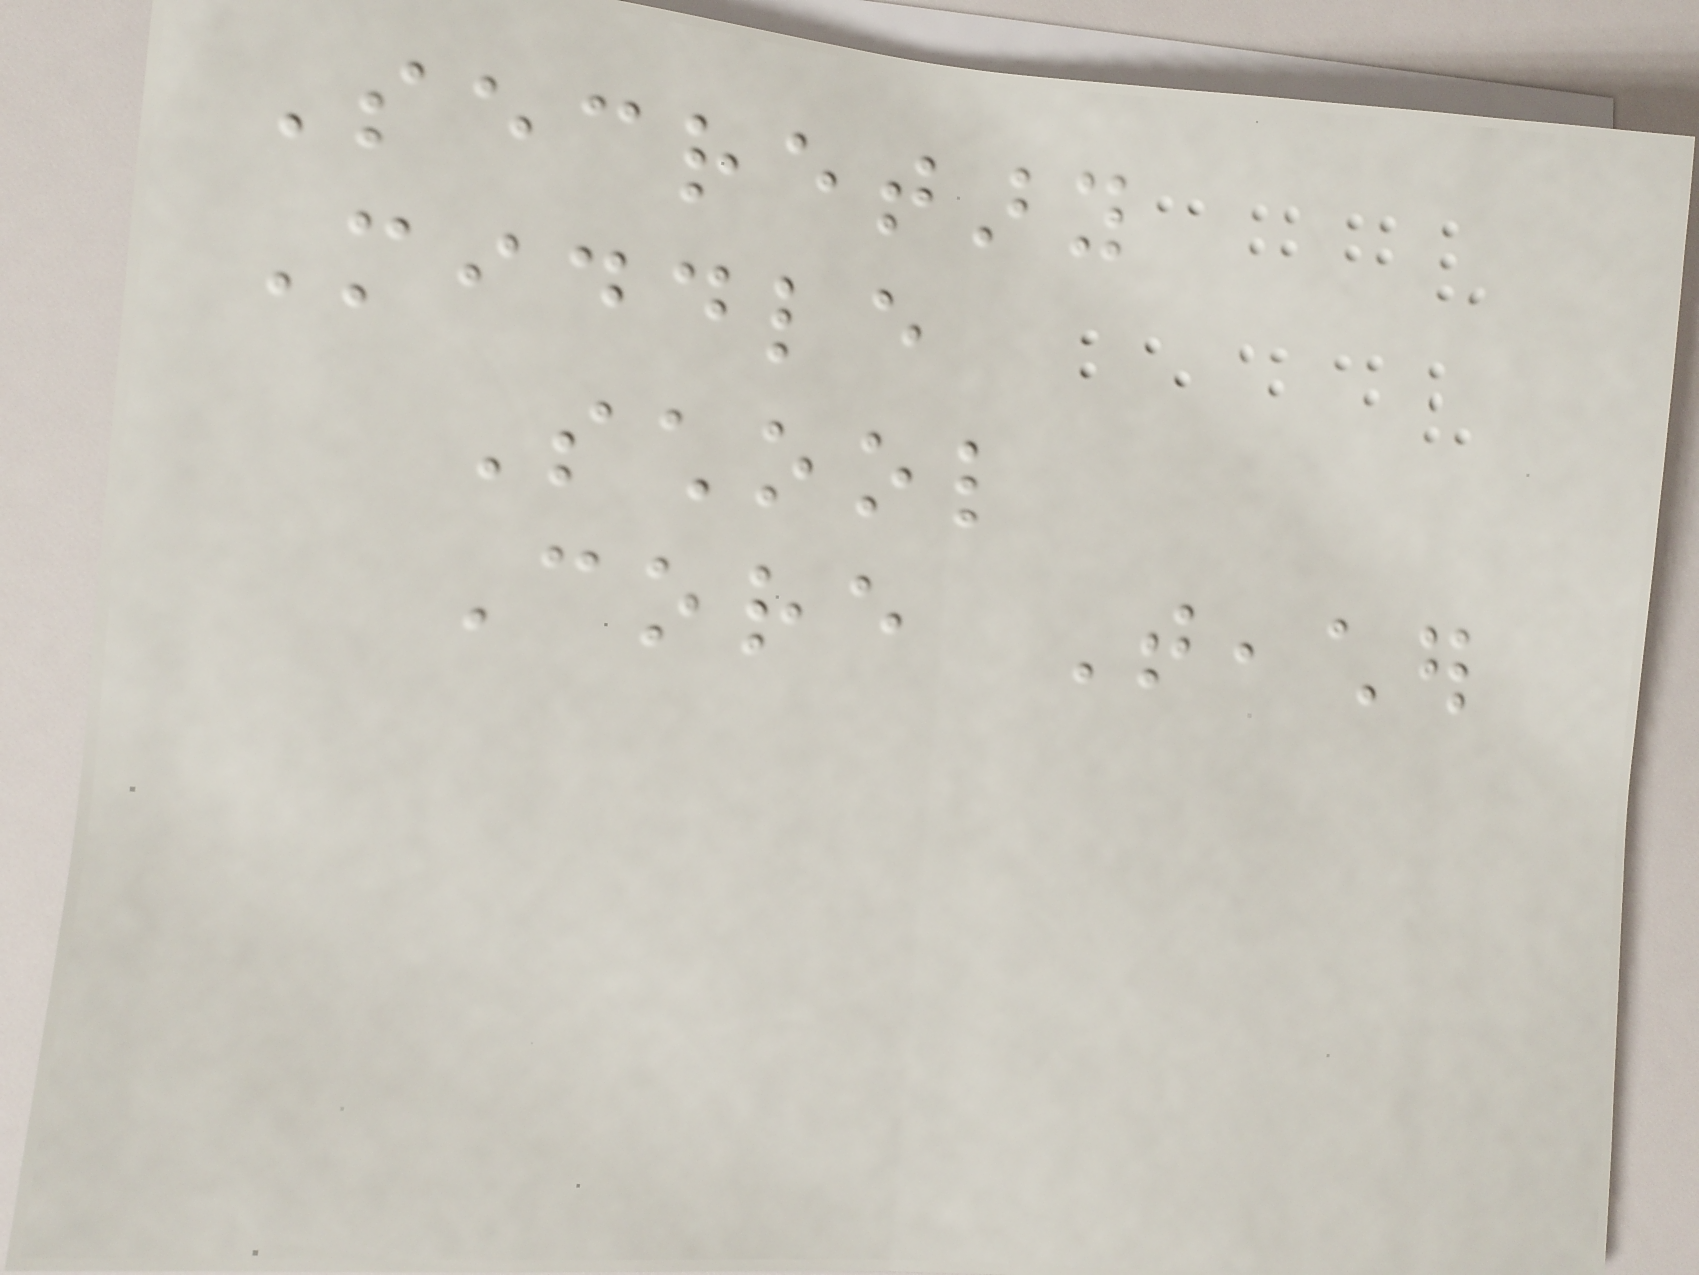Secretary
Middle
School
Core Teacher
